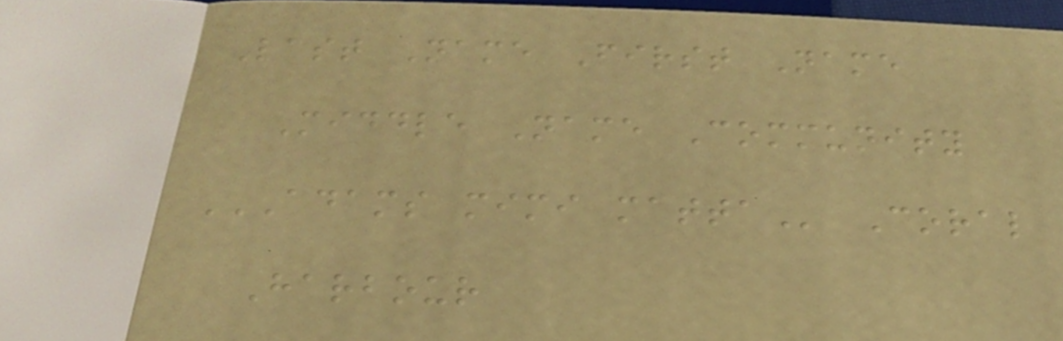Last Name First Name
Middle Name Community
ADAMS MIMI MATTA Coral
Harbour
